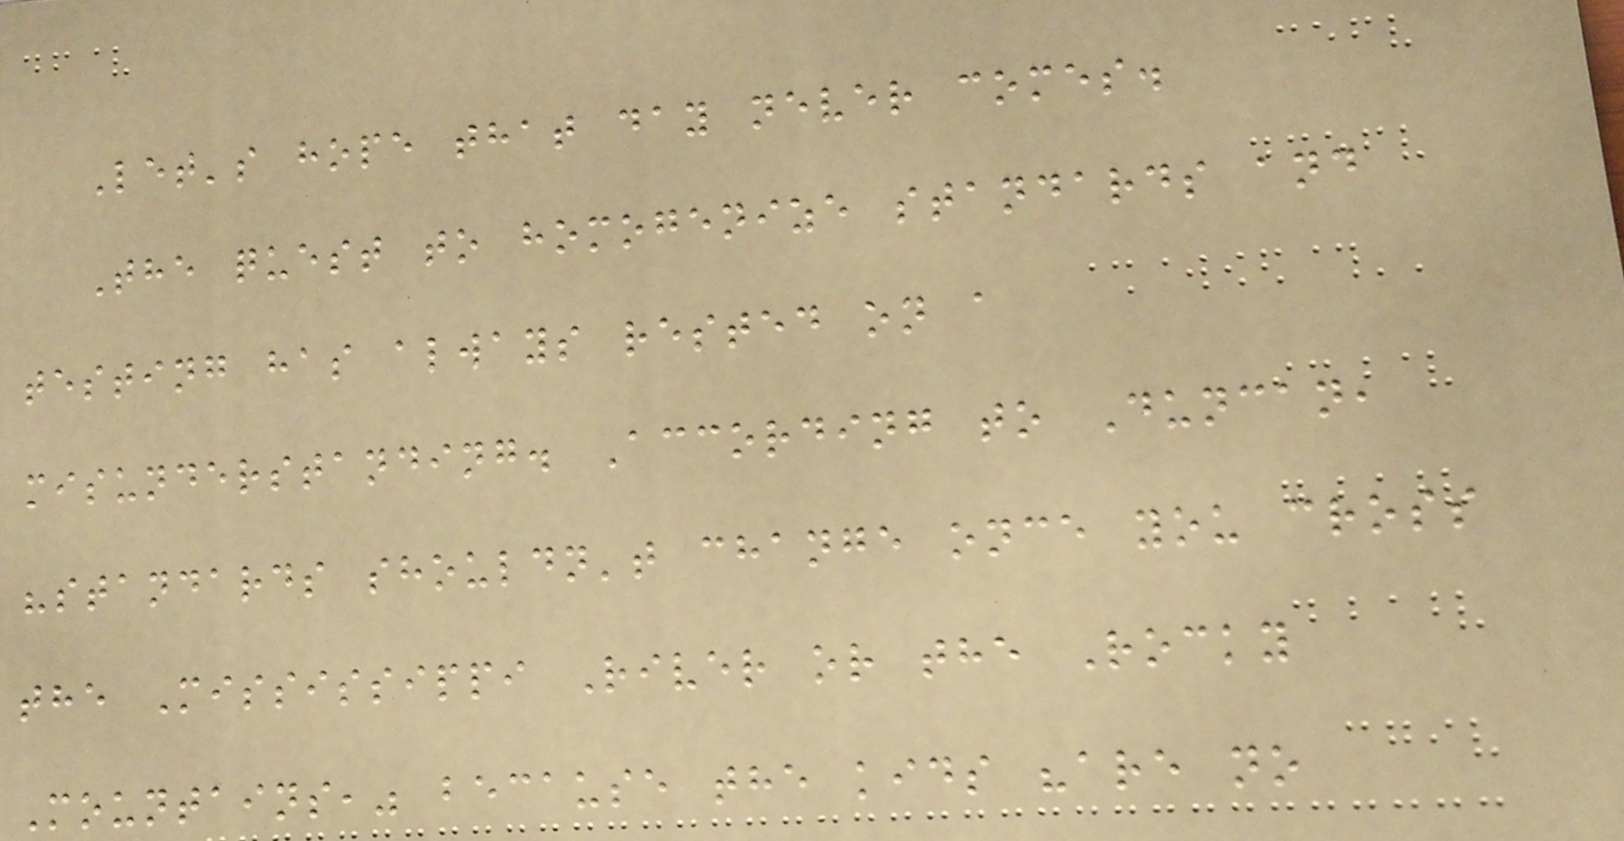Let's hope that day never comes.
The quest to homogenize standards and
testing has always rested on a
misunderstanding. According to Duncan,
"standards shouldn't change once you cross
the Mississippi River or the Rocky
Mountains," because the kids "are no
